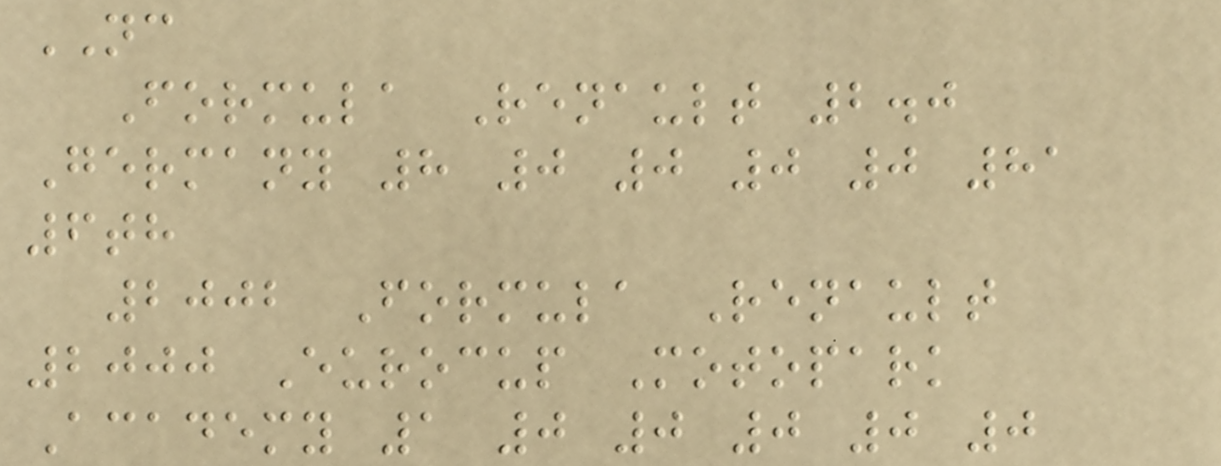NC
Formula Renault 2.0
Germany 8 0 0 0 0 81
6th
2002 Formula Renault
2000 Eurocup Motopark
Academy 1 0 0 0 0 0
